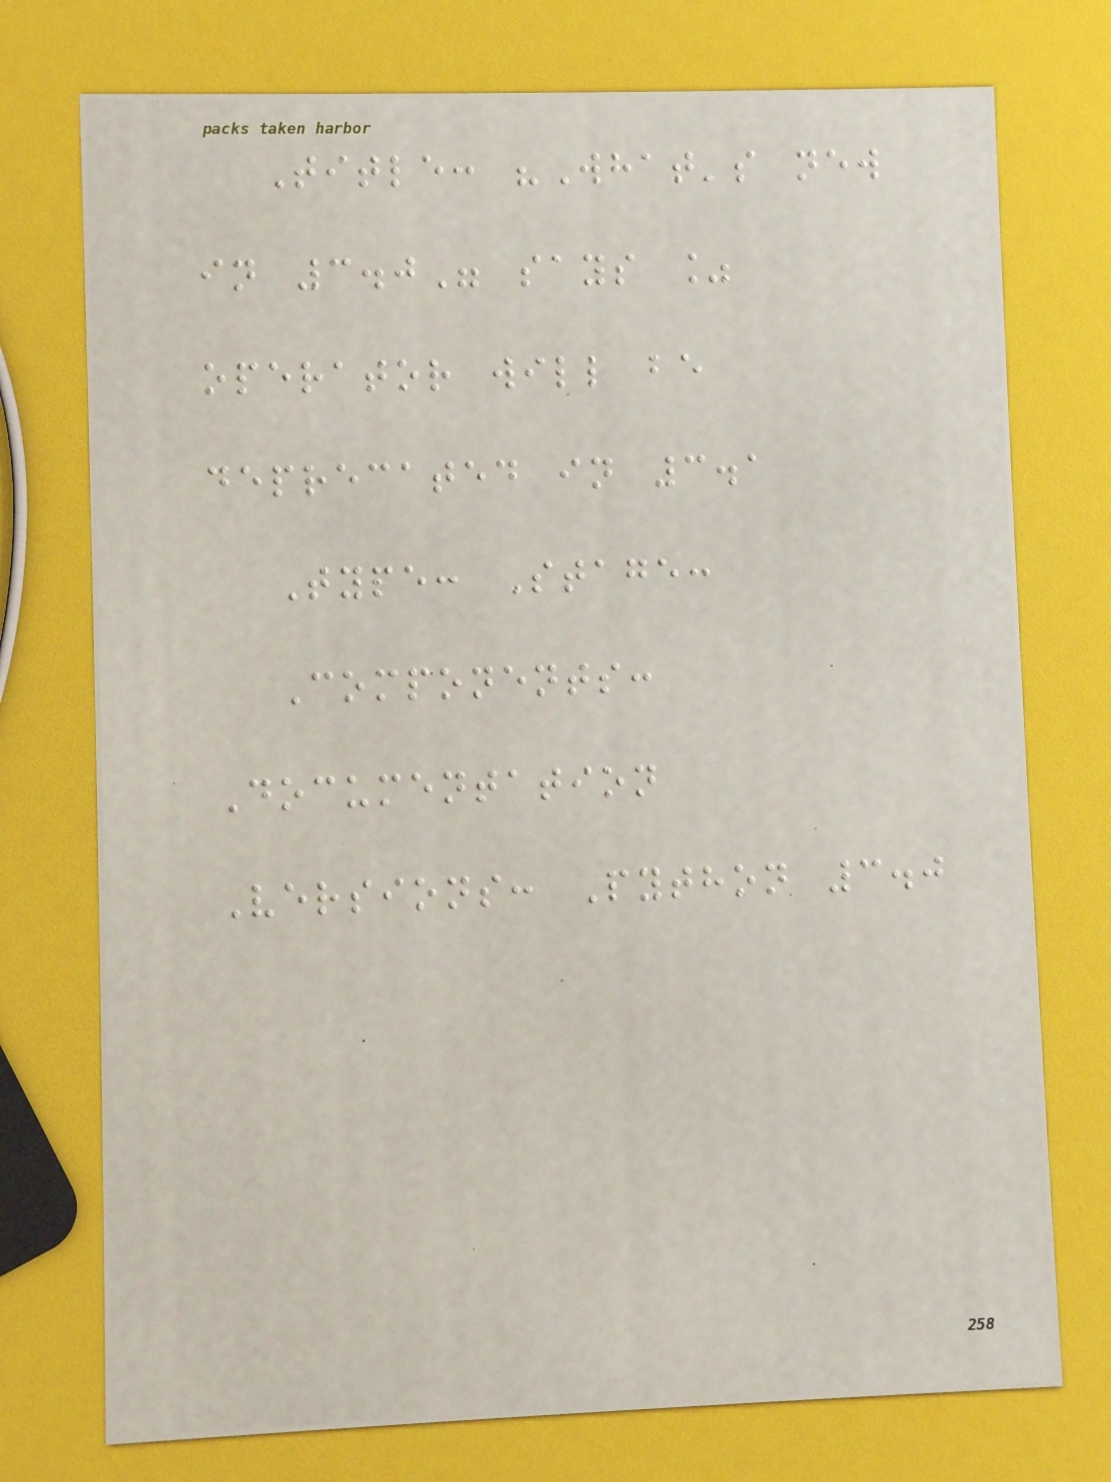Title: "What's new
in 3.0" says %
operator will be
deprecated in 3.1
Type: Stage:
Components:
Documentation
Versions: Python 3.0
